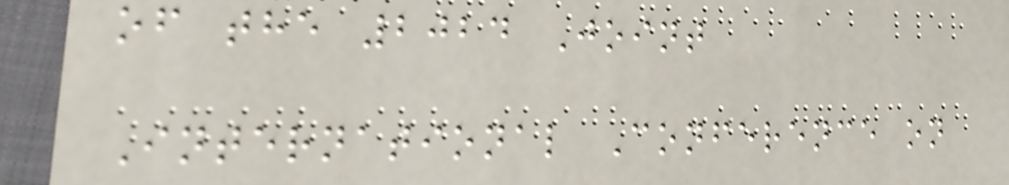of the 2024 Joint
International Conference on
